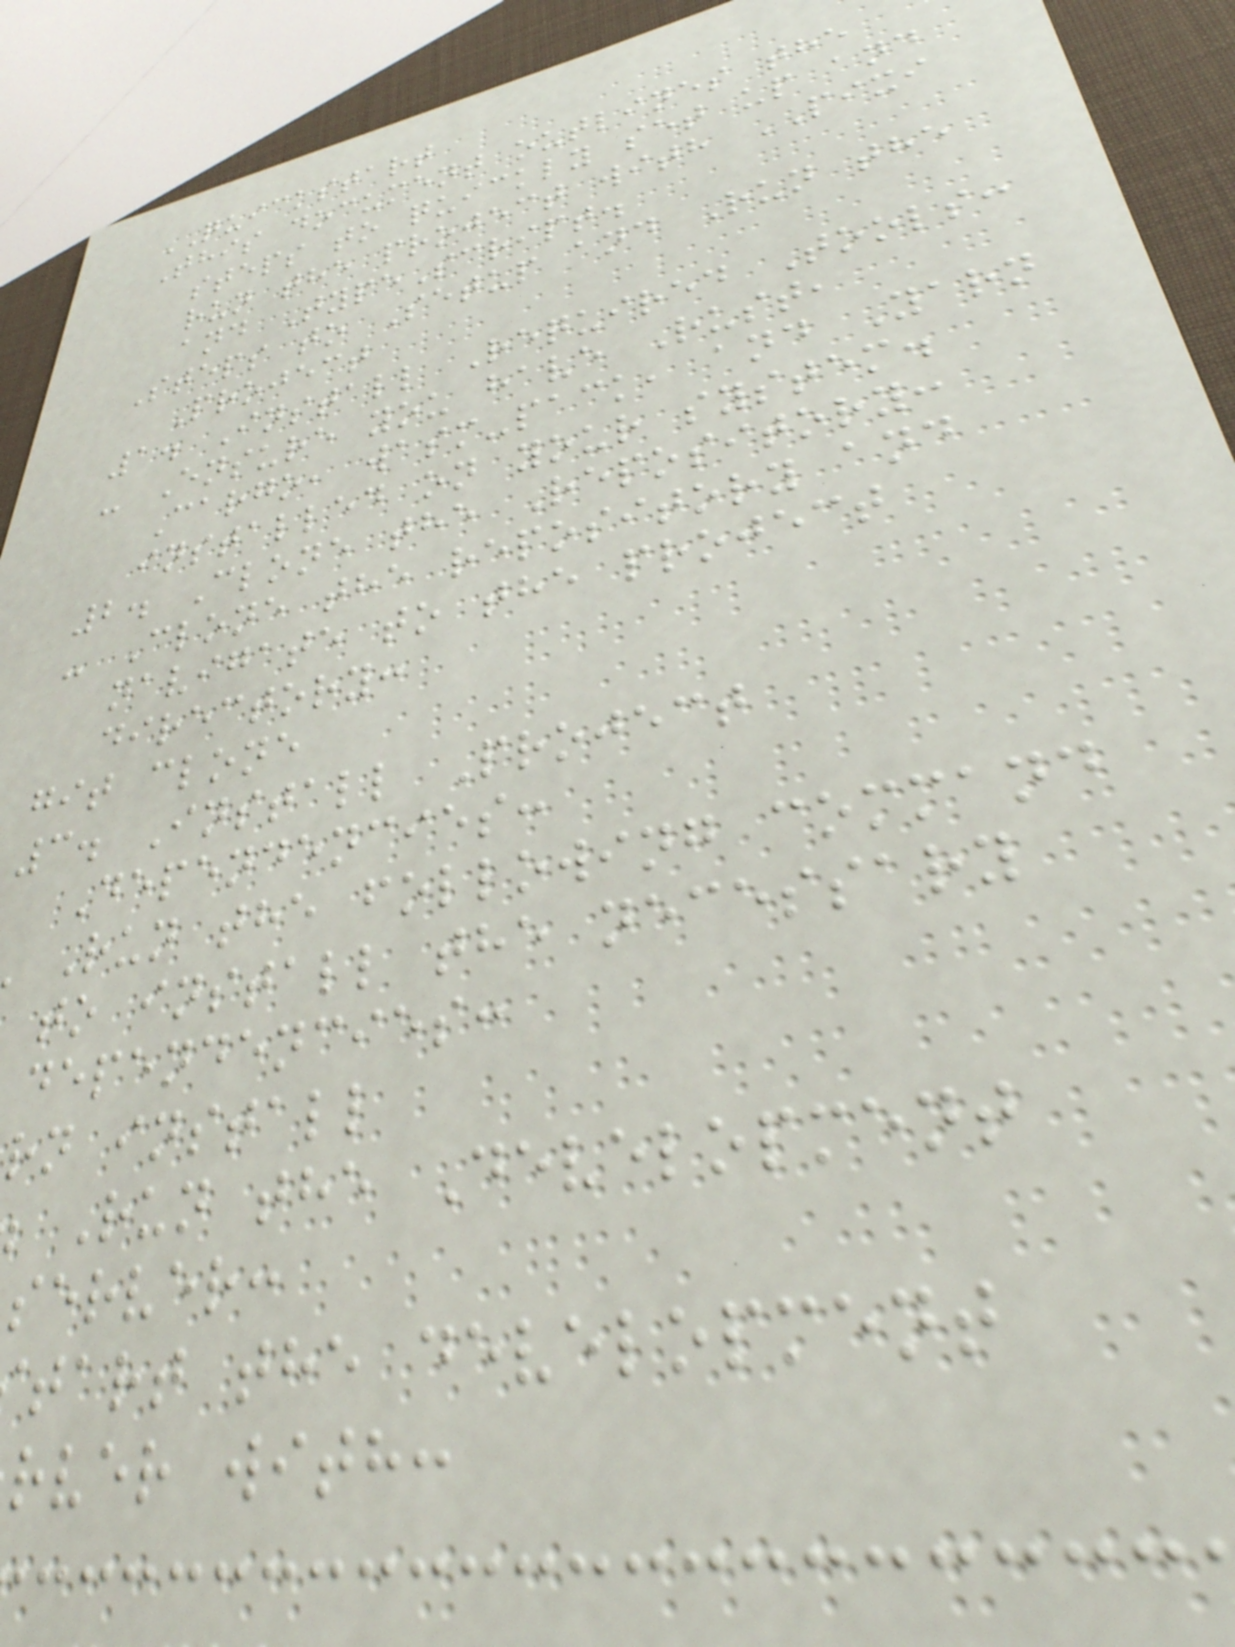QUICKSTART
This document outlines the
steps to quickly set up and
run the project with PIXI
and TypeScript.
Steps to Setup and Run the
Project
1. Install Required Tools:
- Ensure you have Rust,
Cargo, wasm-pack, and Yarn
installed on your system.
2. Clone the Repository:
- Clone the repository and
navigate to the project
directory:
git clone
3. Install Project
Dependencies:
Run the following command
to install the necessary
dependencies:
rn install
Run the Development
server:
tart the development
rver with:
